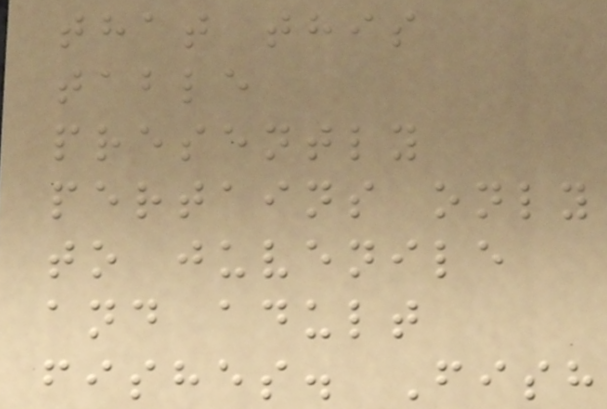that this
table
presently
pertains only
to juvenile
and adult
fishes. Fish
